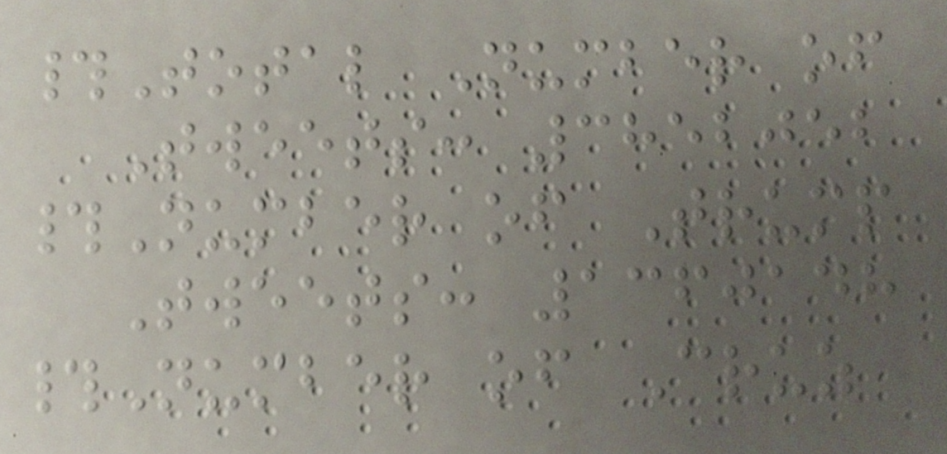#Total Number of
Tweets: 3852052
#Number of Trump
Tweets: 1360148
#Number of Cruz
